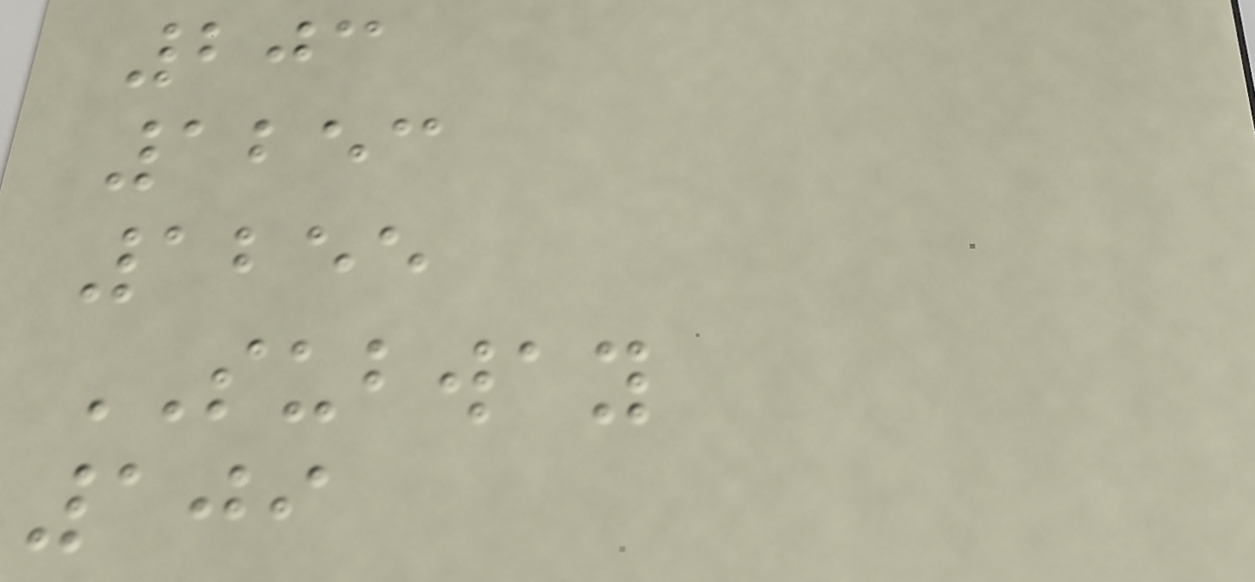203
1253
1255
SUBWAY
109
